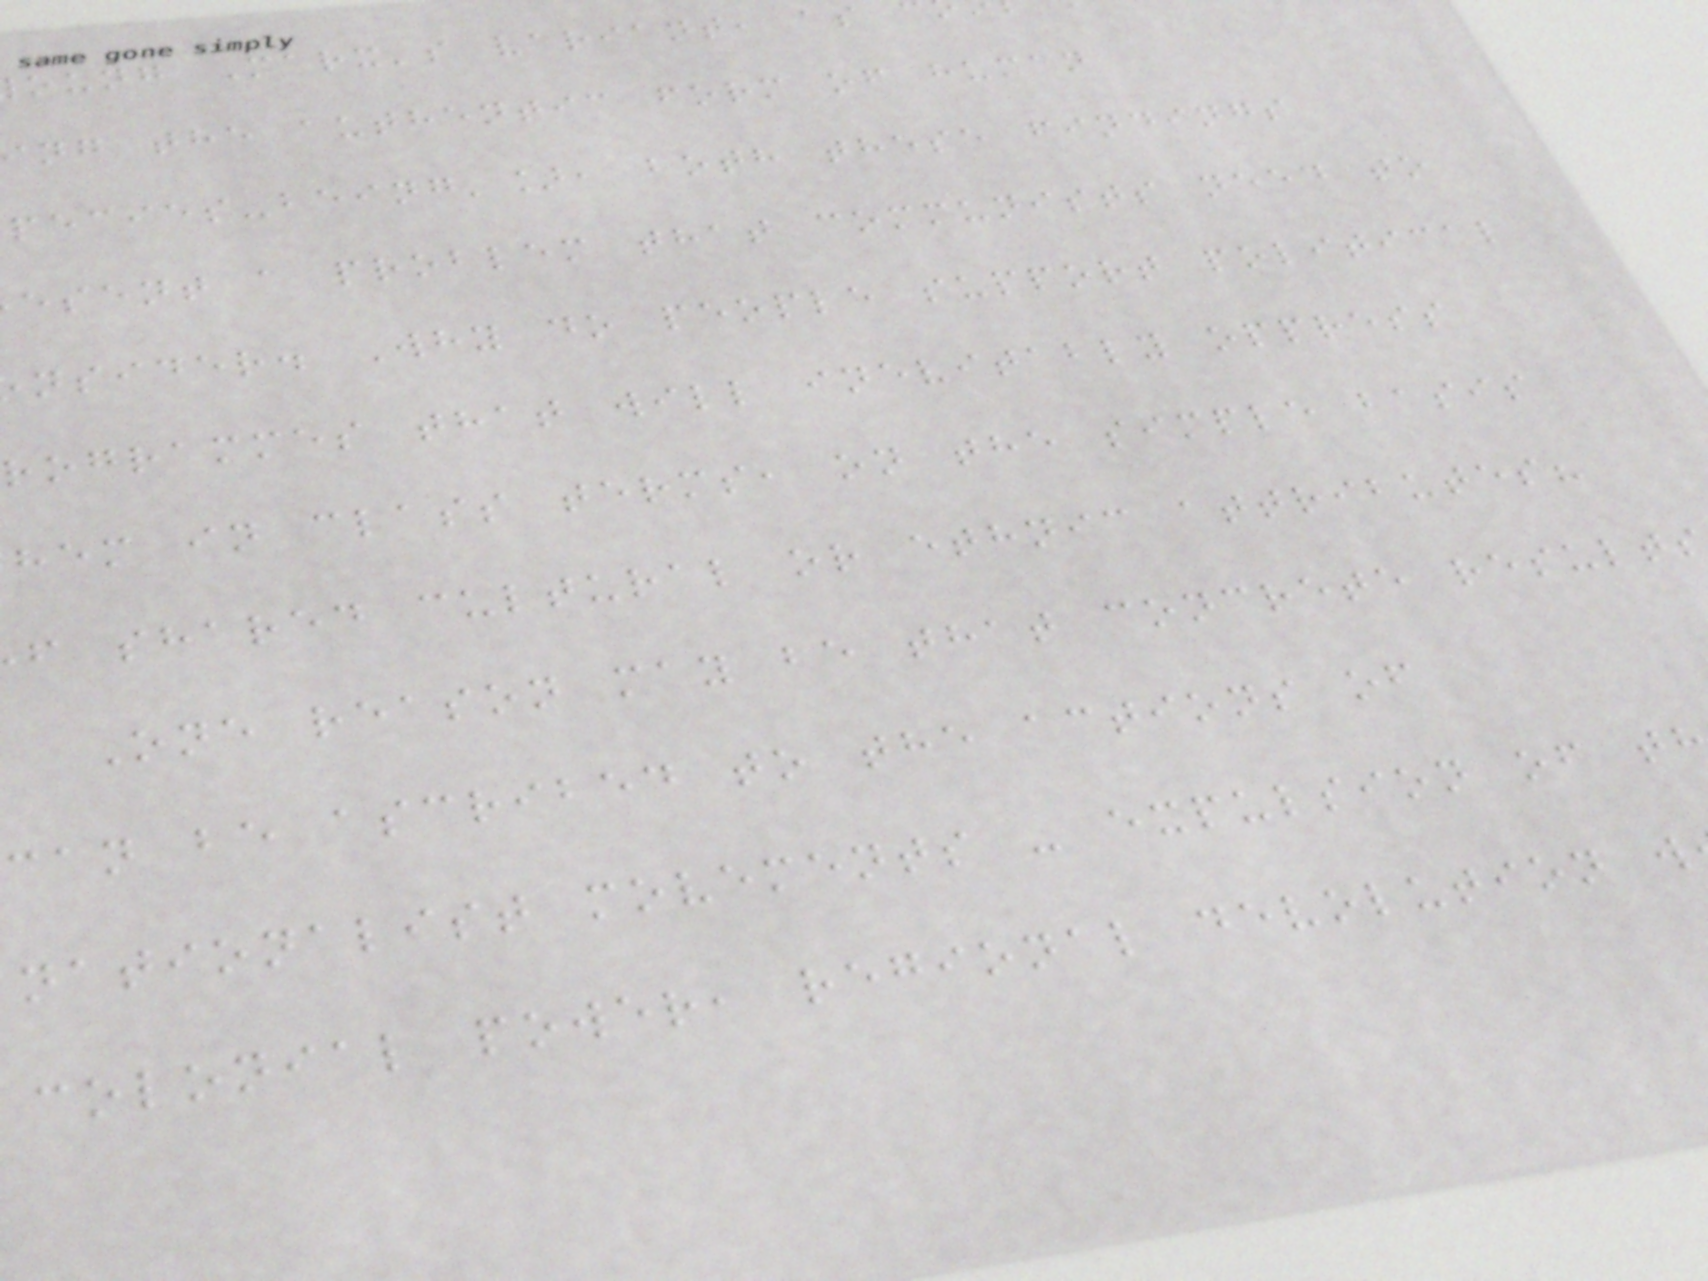oung Marx's variant, as
ng the authentic form of human
pecies-being'], both these findings
esent a problem that communists need to
nsider. Why do people support political
rogrammes that will inevitably oppress
hem in class terms, on the simple basis
f shared cultural or ethnic attributes?
One reason may be that concrete result
can be ascribed to the actions of
nationalist movements - expulsion of t
colonial power, regional devolution w
